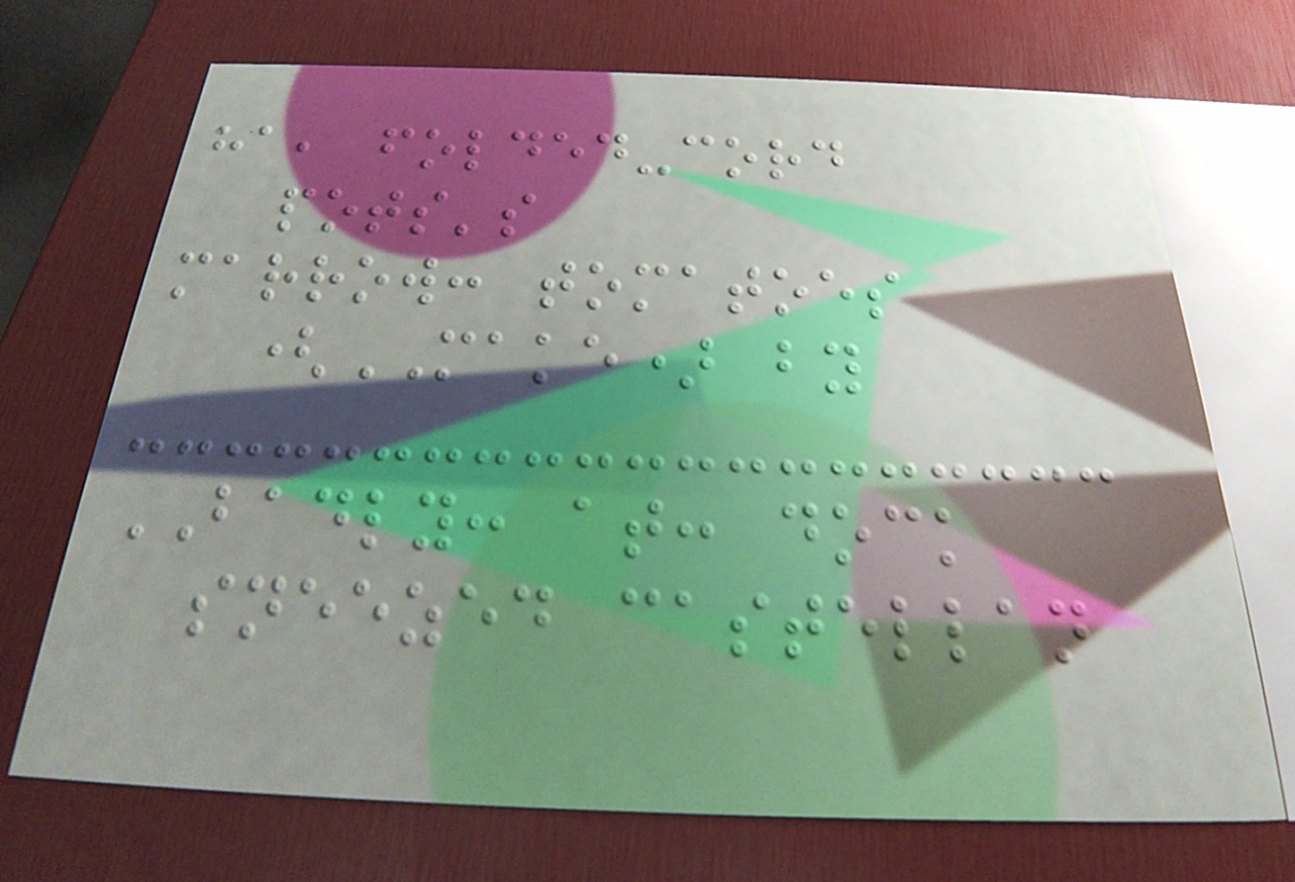ha, folded-cord
pots's
marrow: tomatoes
(MAKE) by
BADLY: at: dock
sneezed castellan
